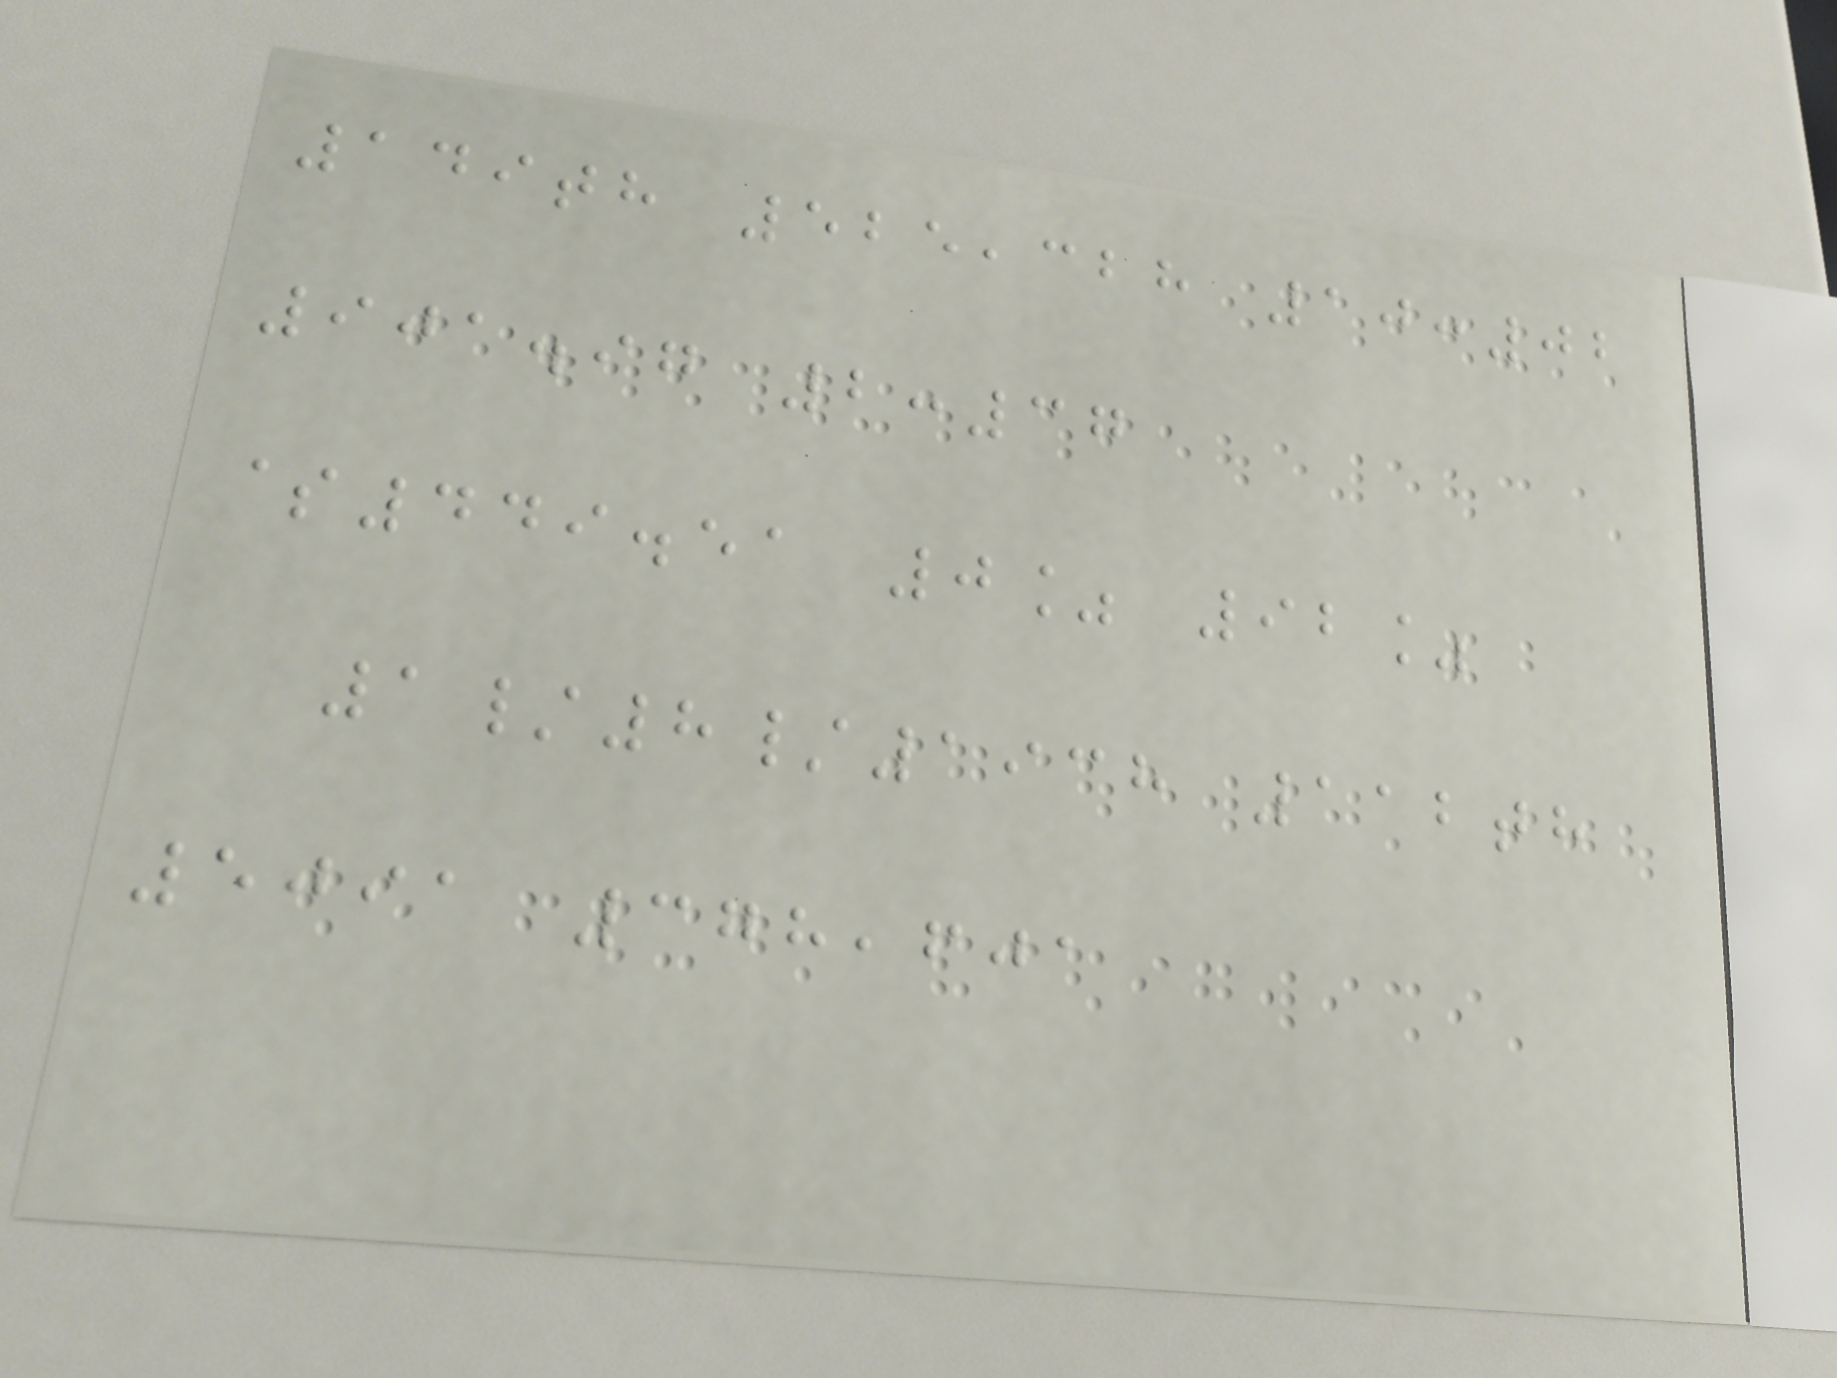149th 525,328 10:02
901.97 2:37
$449.51 0% 92%
1/8/1938 112th
5091 378,601
